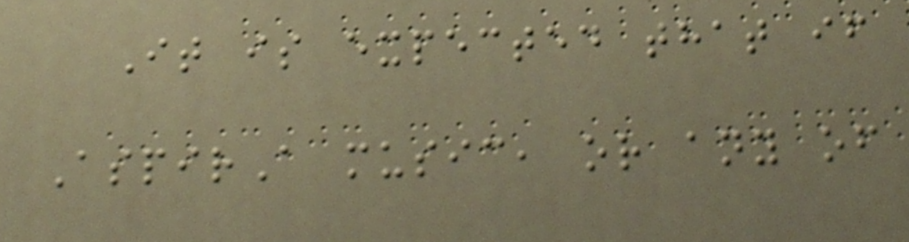It is expected that if
AspirA music, or any of
